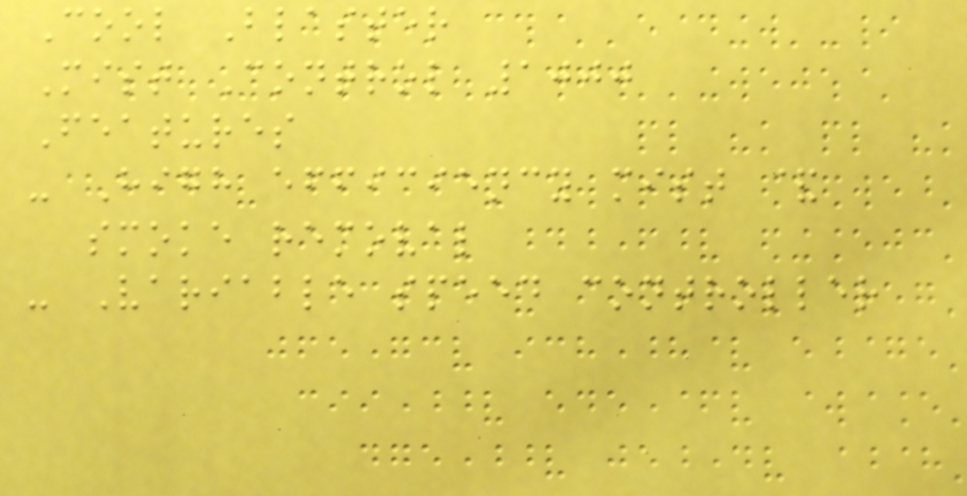Cool Blaster
Mist Control 1000
Features
- High efficiency mist &
smoke removal
- Variable speed controller
